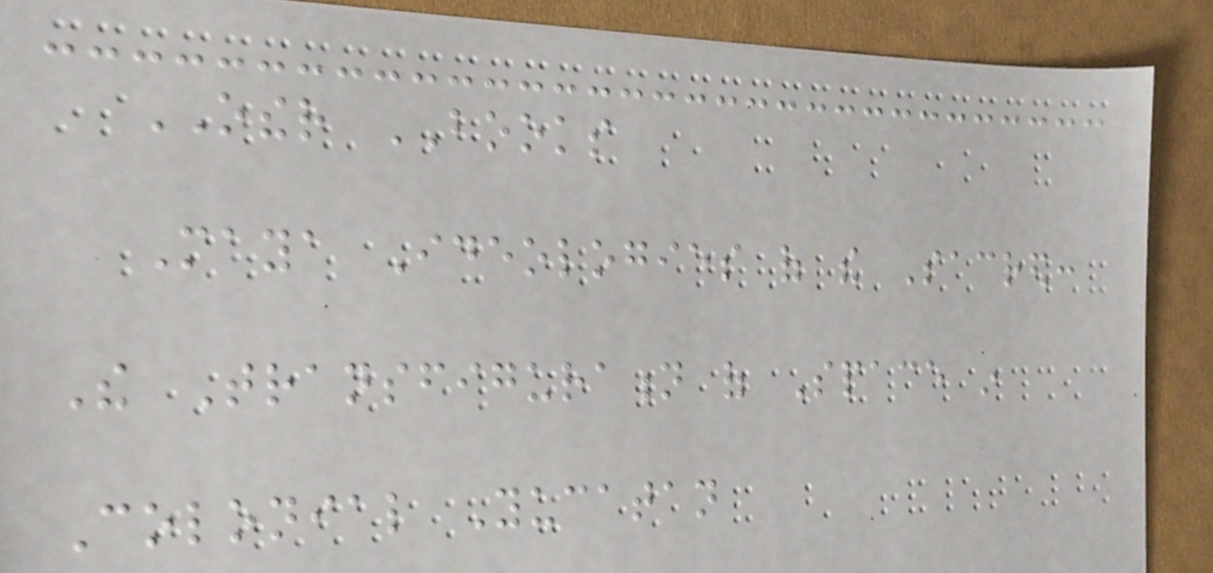OTHER BOOKS
Maya Ideologies of the Sacred:
The Transfiguration of Space in
Colonial Yucatan
